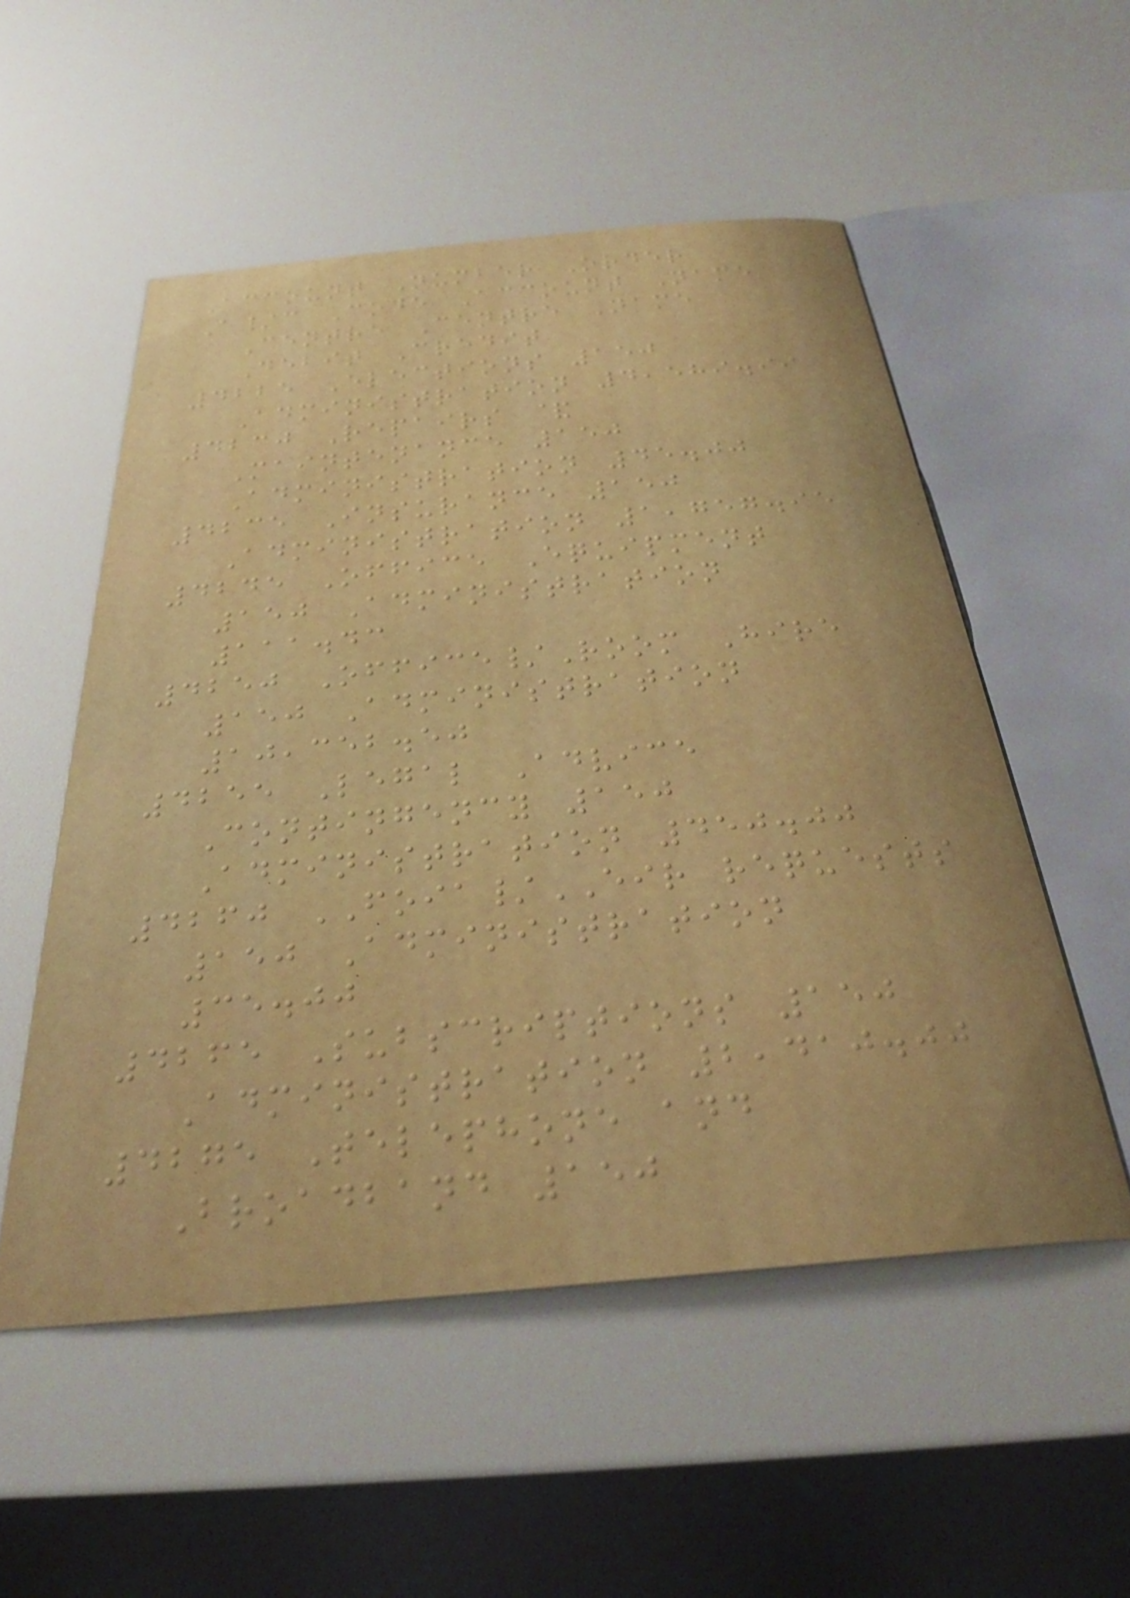Account Number Order
A/c Code Account Name
Centre Centre Name
Debit Credit
4225 Elections 150
Administration 4,589.99
4230 Repairs &
Maintenance 150
Administration 45.00
4235 Insurance 150
Administration 1,757.95
4245 Office Equipment
150 Administration
111.43
4250 Office/Room Hire
150 Administration
10,352.50
4255 Legal Advice
Contingency 150
Administration 450.00
4260 FOIA/EIR requests
150 Administration
35.00
4265 Subscriptions 150
Administration 2,410.00
4275 Telephone and
Broadband 150
